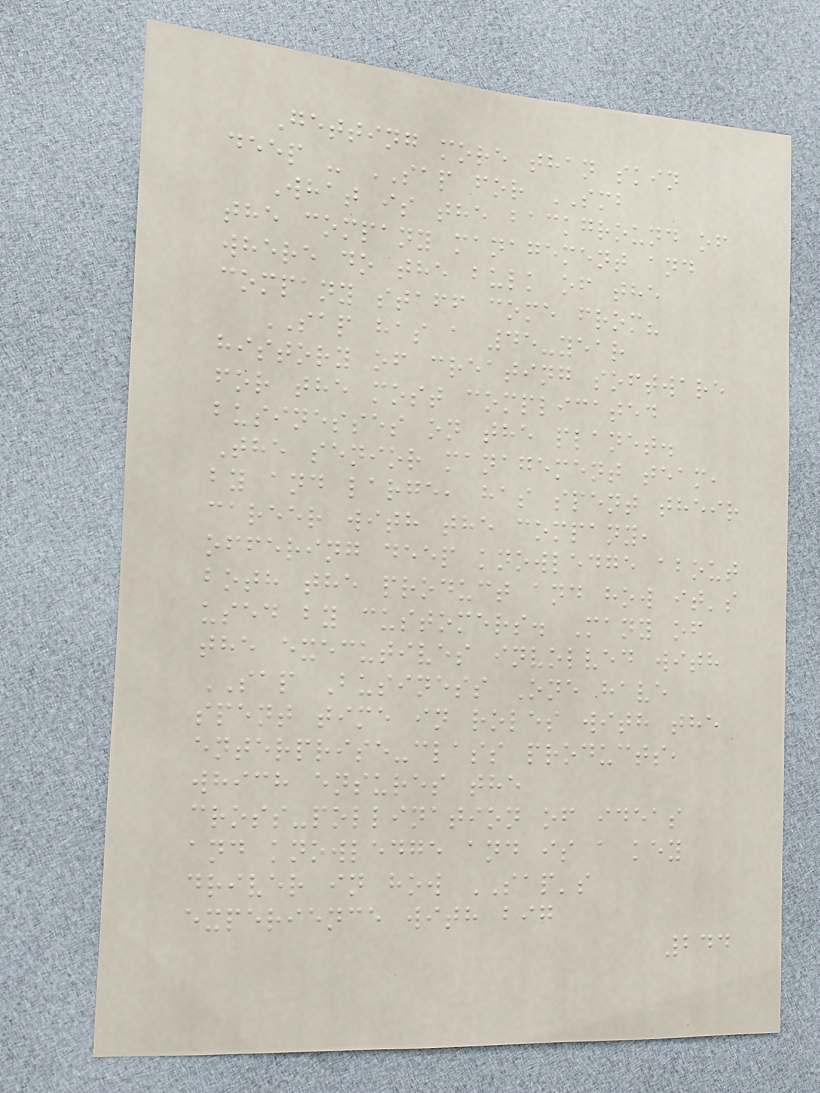Getting more than skin
deep - SAP for SMB
What is the background of
the company management and
where do the bulk of the
company staff come from?
SAP has a 45-year
history of creating software
for the most complicated
businesses on the planet.
The senior management team,
by and large, has spent their
career with the company,
offering deep knowledge about
both the product and how it's
used by customers. Many of
the executives involved with
SAP Business One have
spent time in roles with the
enterprise-class products,
which ensures the
cross-pollination of ideas
and knowledge and is a key
driver in how SAP's
experience with big
244
